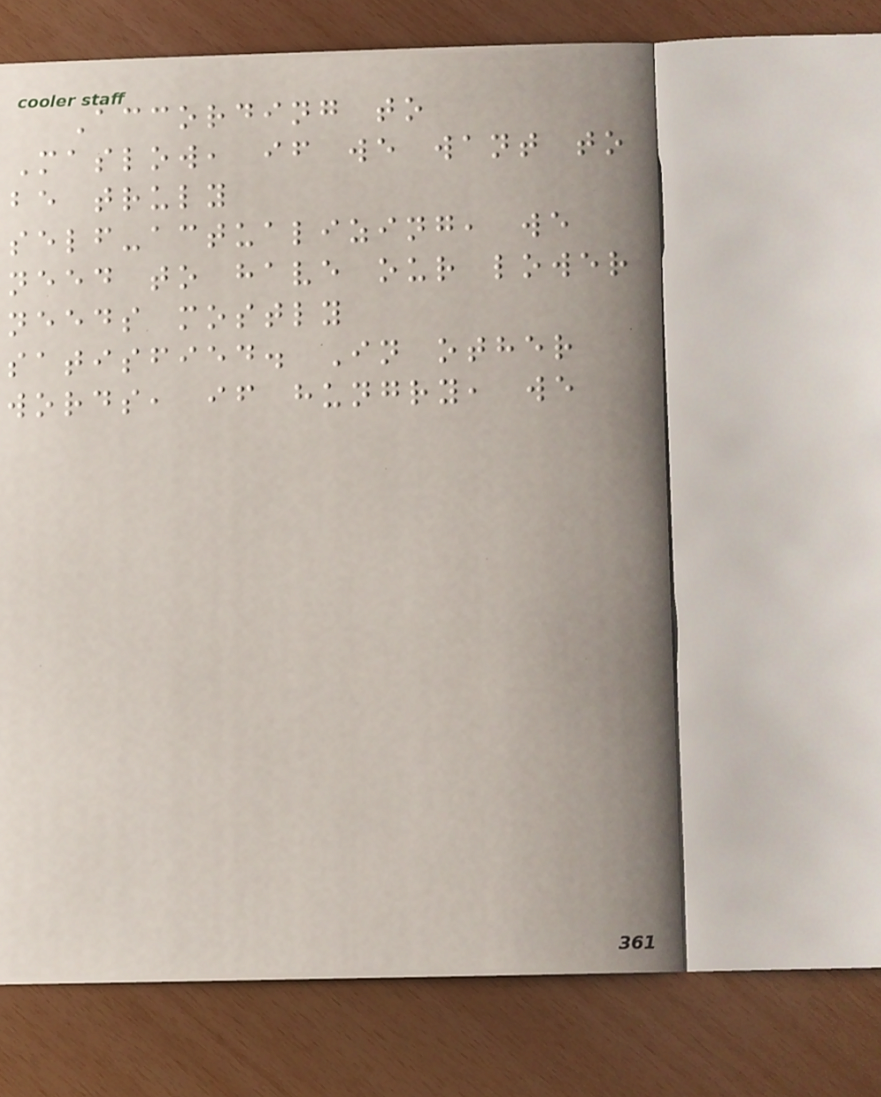According to
Maslow, if we want to
be truly
self-actualizing, we
need to have our lower
needs mostly
satisfied. In other
words, if hungry, we
